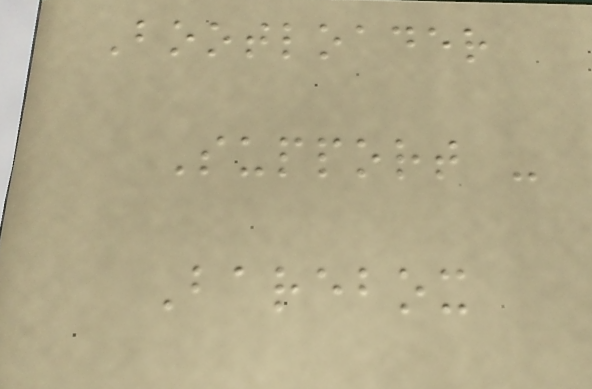Bootloader
Support -
Barebox
